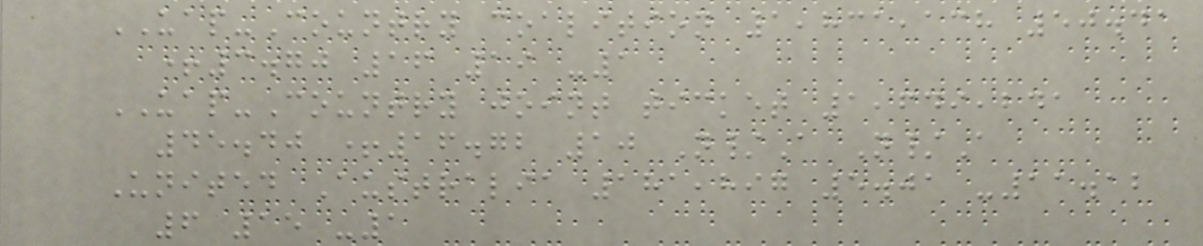UAP-Country coalition 1,831,138 50.41
+3.70 16 19 -1
UAP-Country joint ticket 1,649,241
45.40 +16.72 10 N/A N/A
United Australia 181,897 5.01 -11.12
6 15 -1
